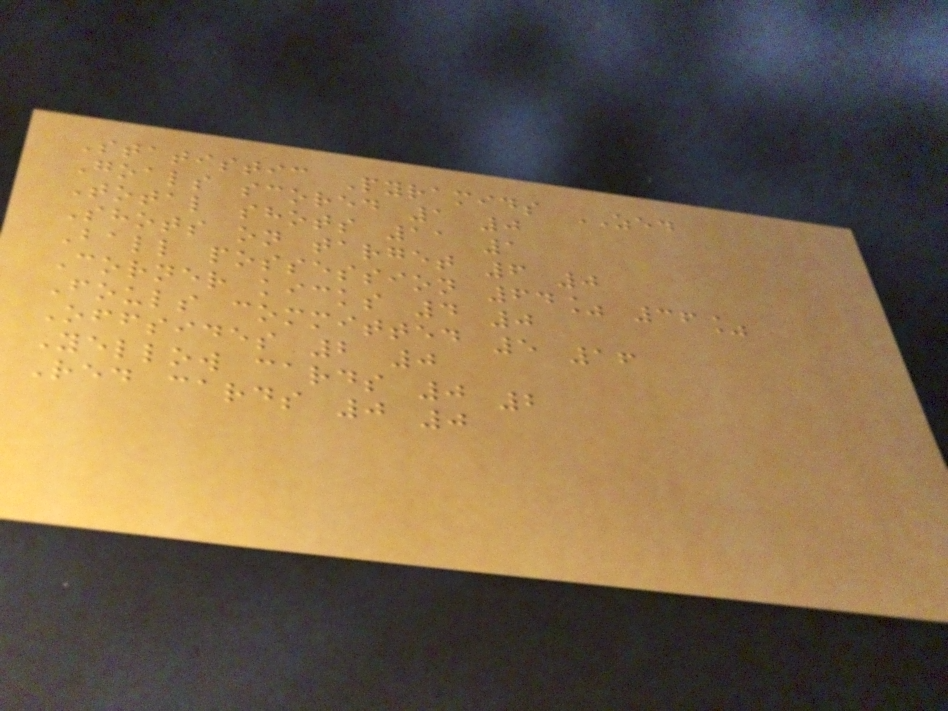Statistic Pyramids ZED
Goals scored 1 0
Total shots 11 1
Shots on target 6 0
Ball possession 64% 36%
Corner kicks 4 0
Fouls committed 5 16
Offsides 2 0
Yellow cards 0 2
Red cards 0 0
